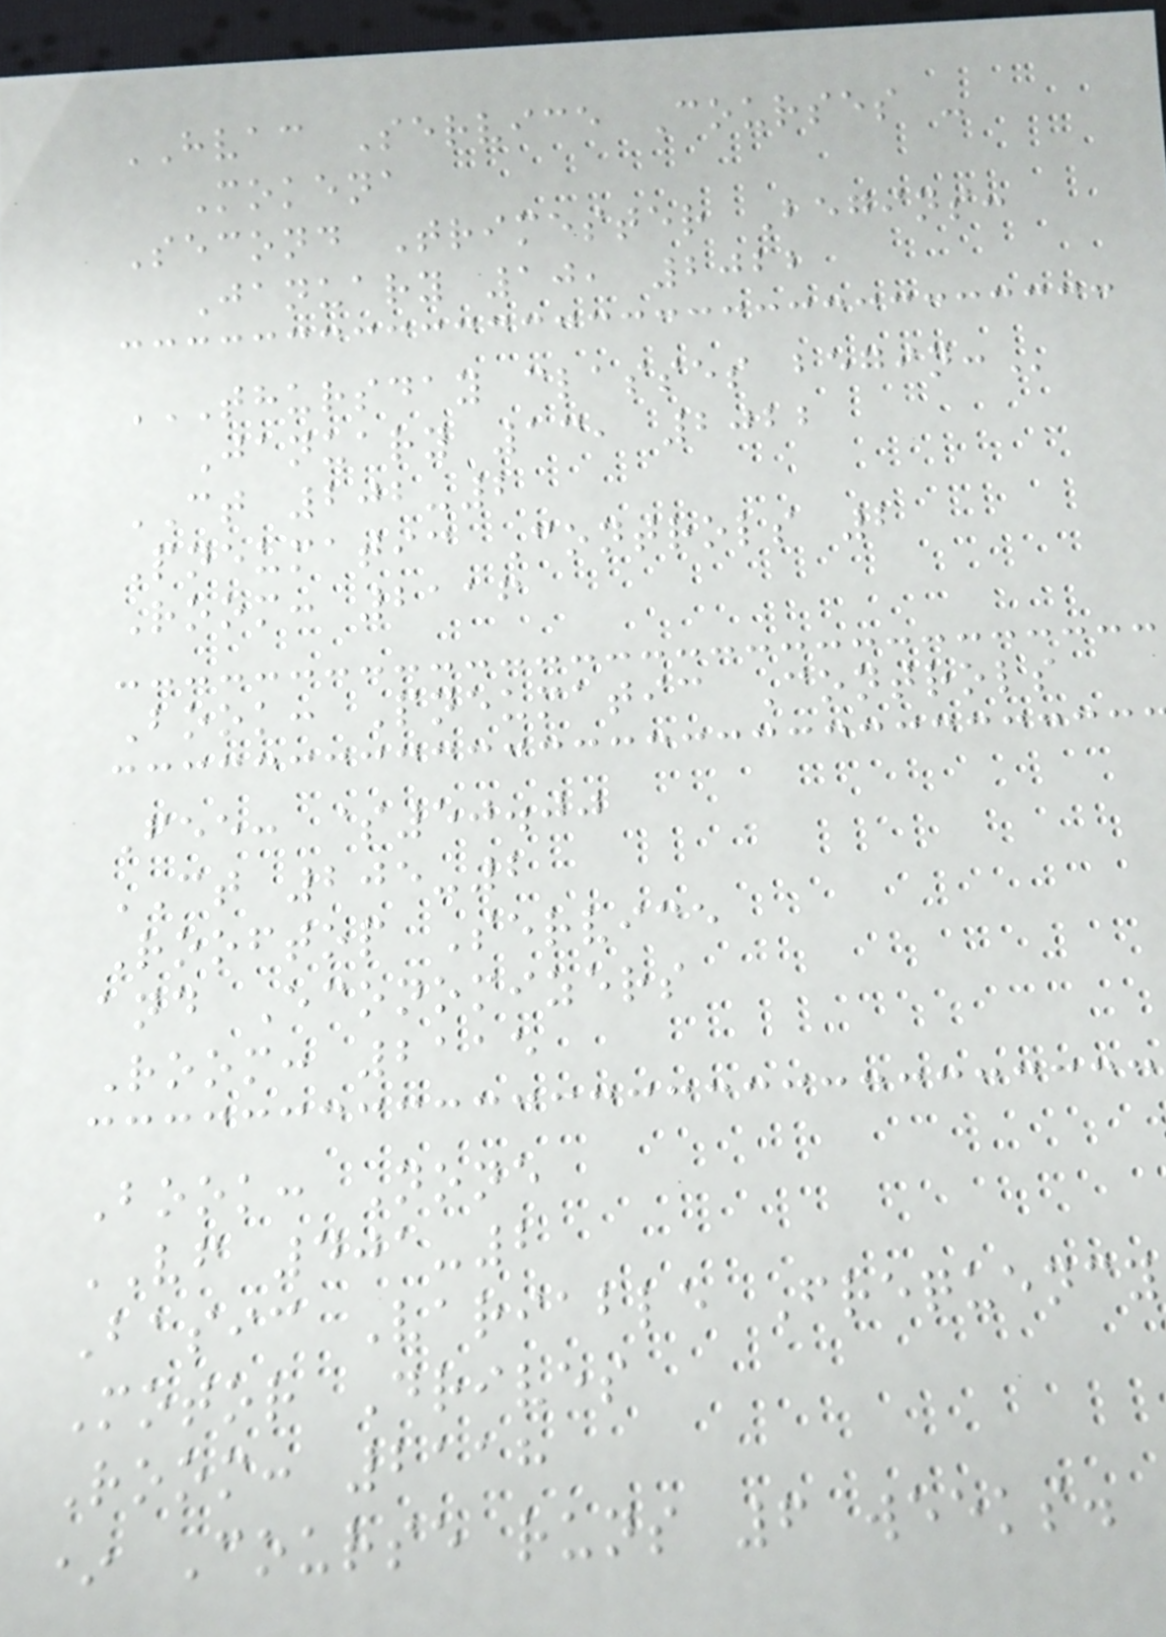HVAC Service Courses -
Mokena
Second Trimester Begins:
January 10, 2022
THURSDAY CLASSES BEGIN:
January 13, 2022
CT 202-2
Pneumatic Controls 2
Room: 2116
Book: Pneumatic Controls
Fee: $50.00
CT 205-2
Rooftop Service
and Economizers
Room: 2115
Book: None
VF 401-2
Basic Variable Frequency
Motor Drives
Room: 2118
* Course runs 6 weeks.
